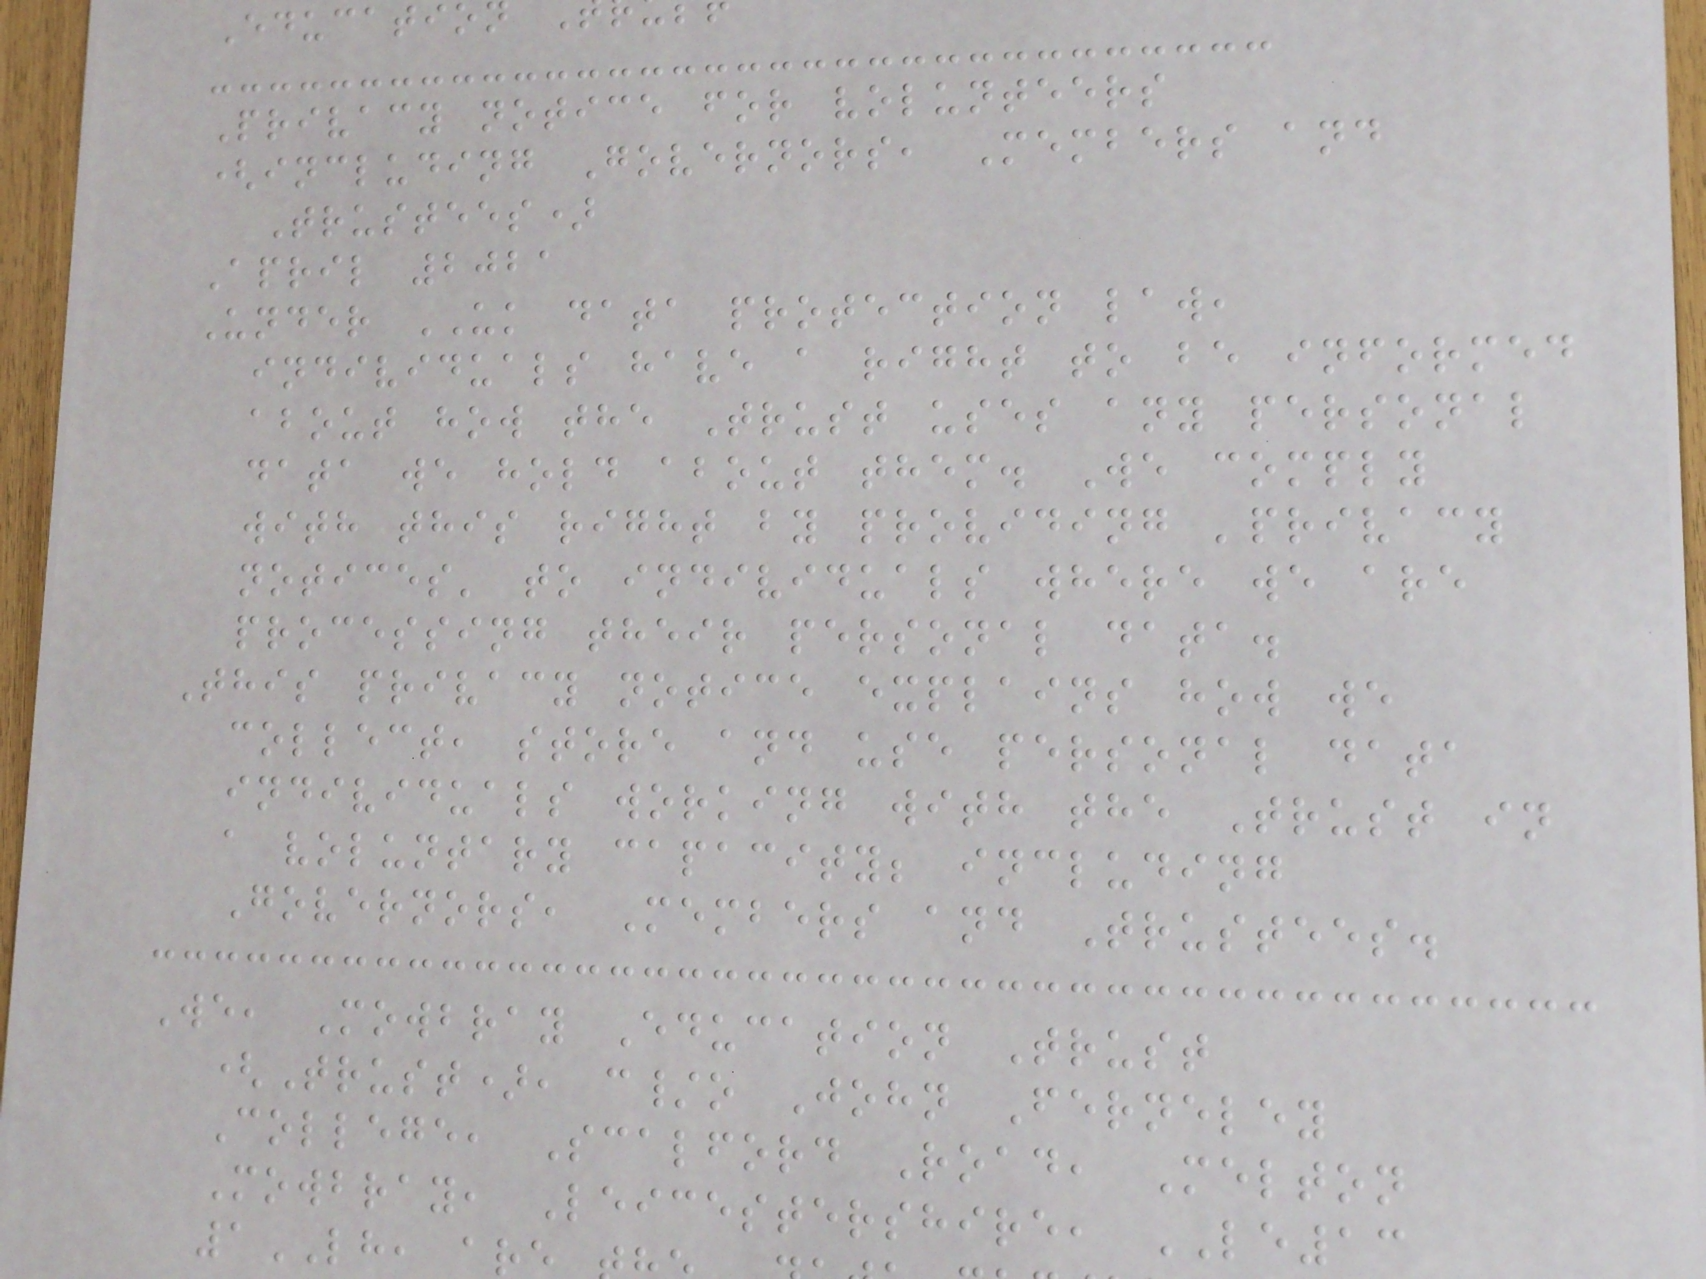Educatio
Privacy notice for volunteers
(including Governors, Members and
Trustees)
April 2021
Under UK data protection law,
individuals have a right to be informed
about how the Trust uses any personal
data we hold about them. We comply
with this right by providing 'privacy
notices' to individuals where we are
processing their personal data.
This privacy notice explains how we
collect, store and use personal data
individuals working with the Trust in
a voluntary capacity; including
Governors, Members and Trustees.
We, Mowbray Education Trust
(Trust), c/o John Ferneley
College, Scalford Road, Melton
Mowbray, Leicestershire, LE13
1LH, ar
